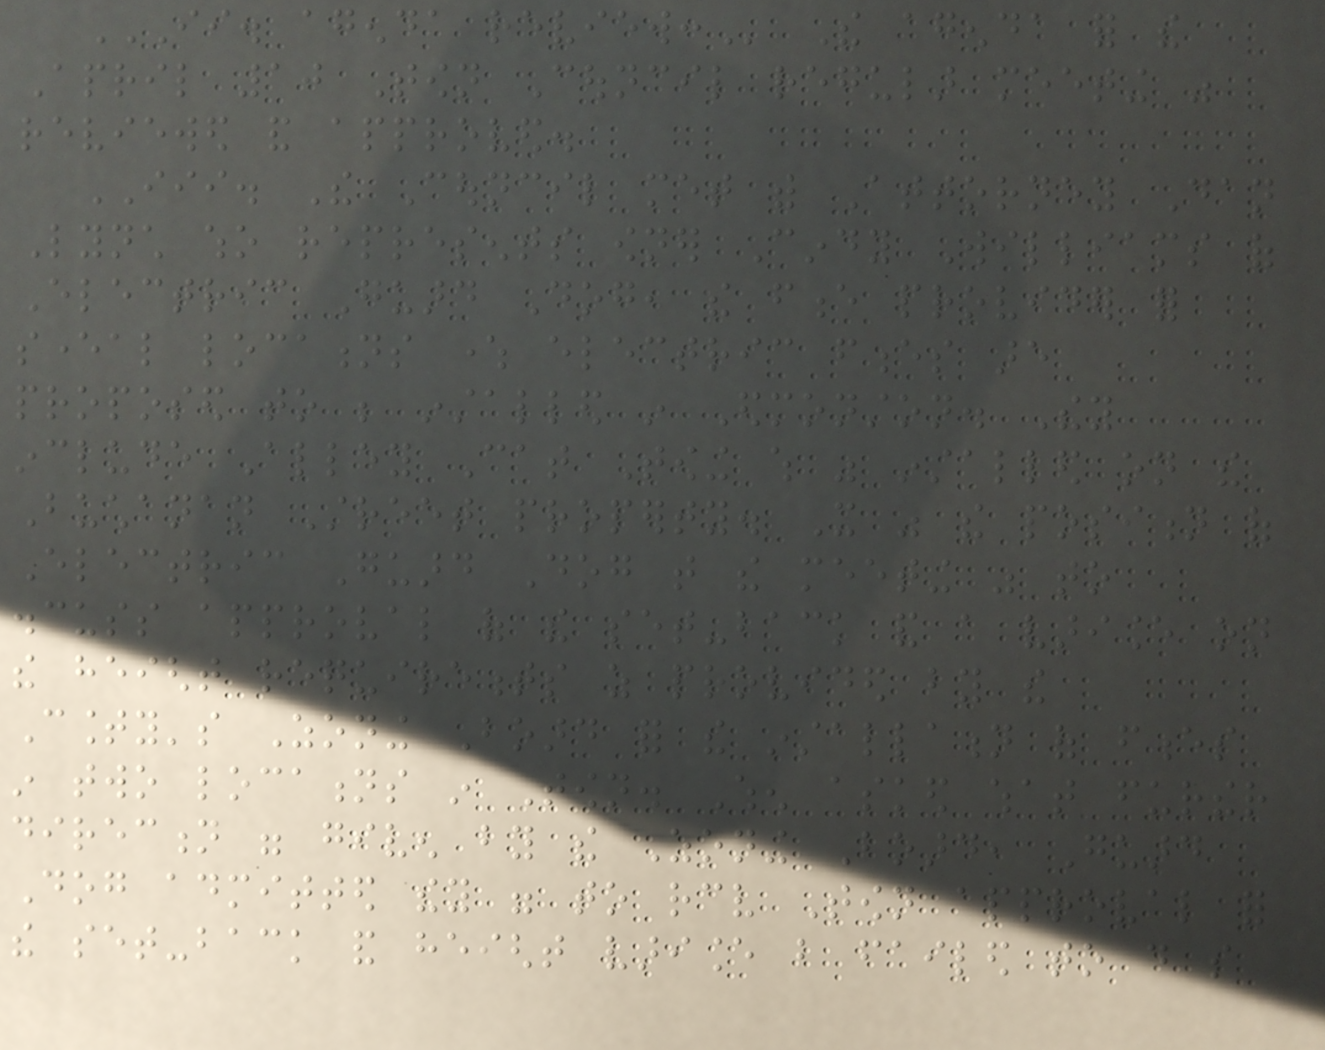II. AGENDA REVIEW: The agenda for the
April 10 Town Council regular meeting was
reviewed and approved.
III. The Council met with Attorney Dan
Lynch who represents owner Cindy Williams of
Electric Guard Dog, the fence provider for
several locations where electric fences are
proposed to be installed in Edmonston. They
include Alley Cat Towing which was installed on the
Buchanan Street property. It was the position of
Electric Guard Dog that the meeting was to
discuss approval of the set-back and a variance on
the height requirements as provided by the
County's Zoning Board for the installation of fences
in two locations in Town. When asked what further
direction were given by the Zoning Board, Guard
Dog admitted they were to receive Town approval for
the set-back and height variance but failed to do so
